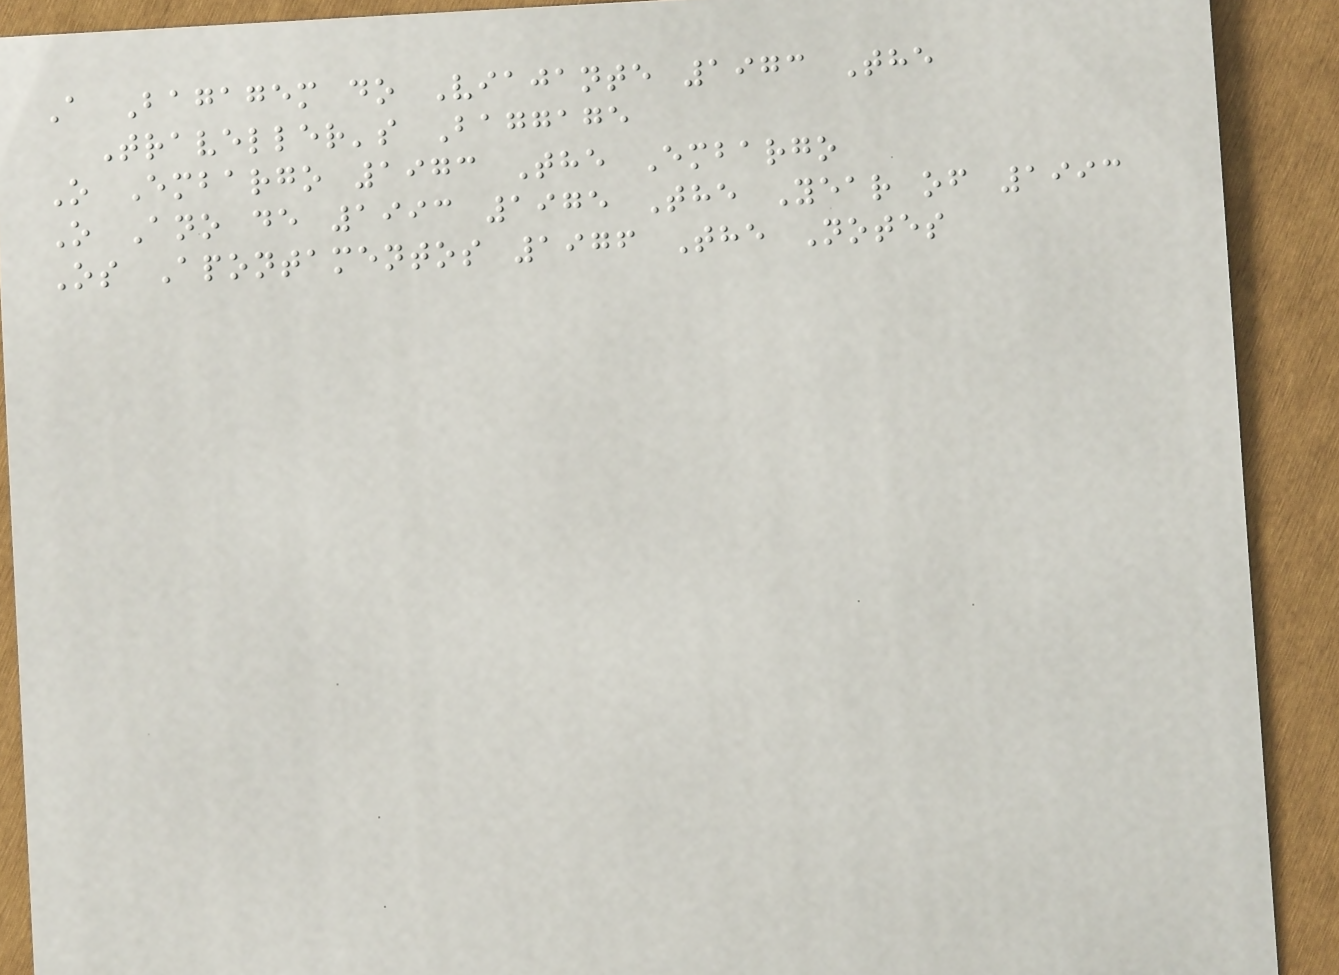A Bagagem do Viajante 1973 The
Traveller's Baggage
O Embargo 1973 The Embargo
O Ano de 1993 1975 The Year of 1993
Os Apontamentos 1976 The Notes
